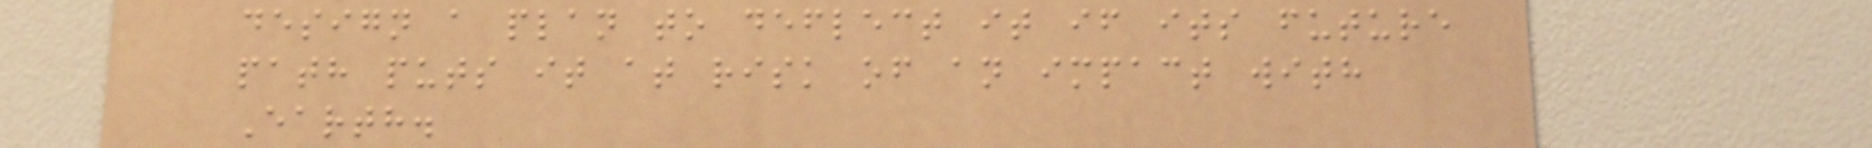design a plan to deflect it if its future
path puts it at risk of an impact with
Earth.
